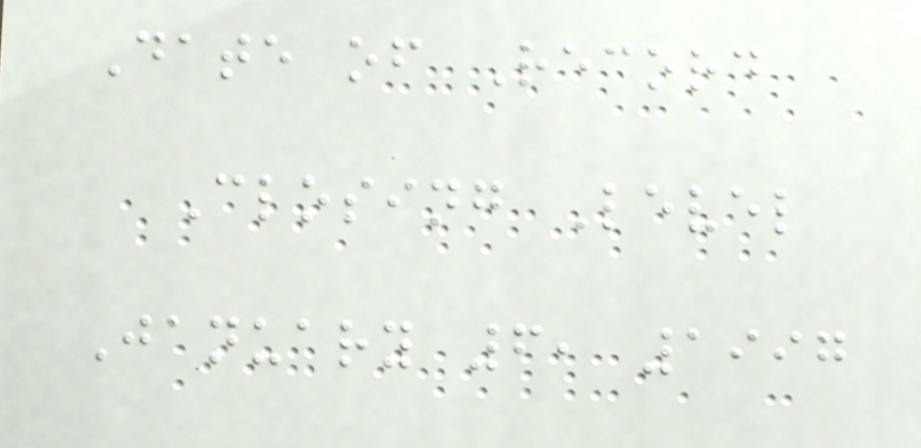Date of Record
Closing Level
January 6, 1997
